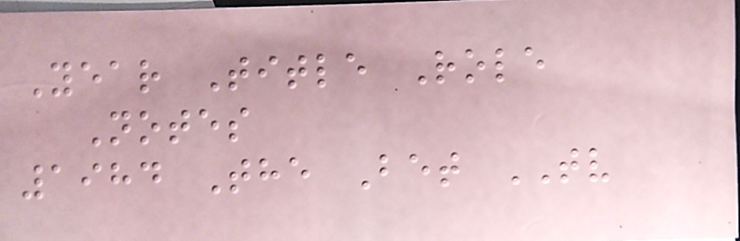Year Title Role
Notes
1984 The Bet TV
